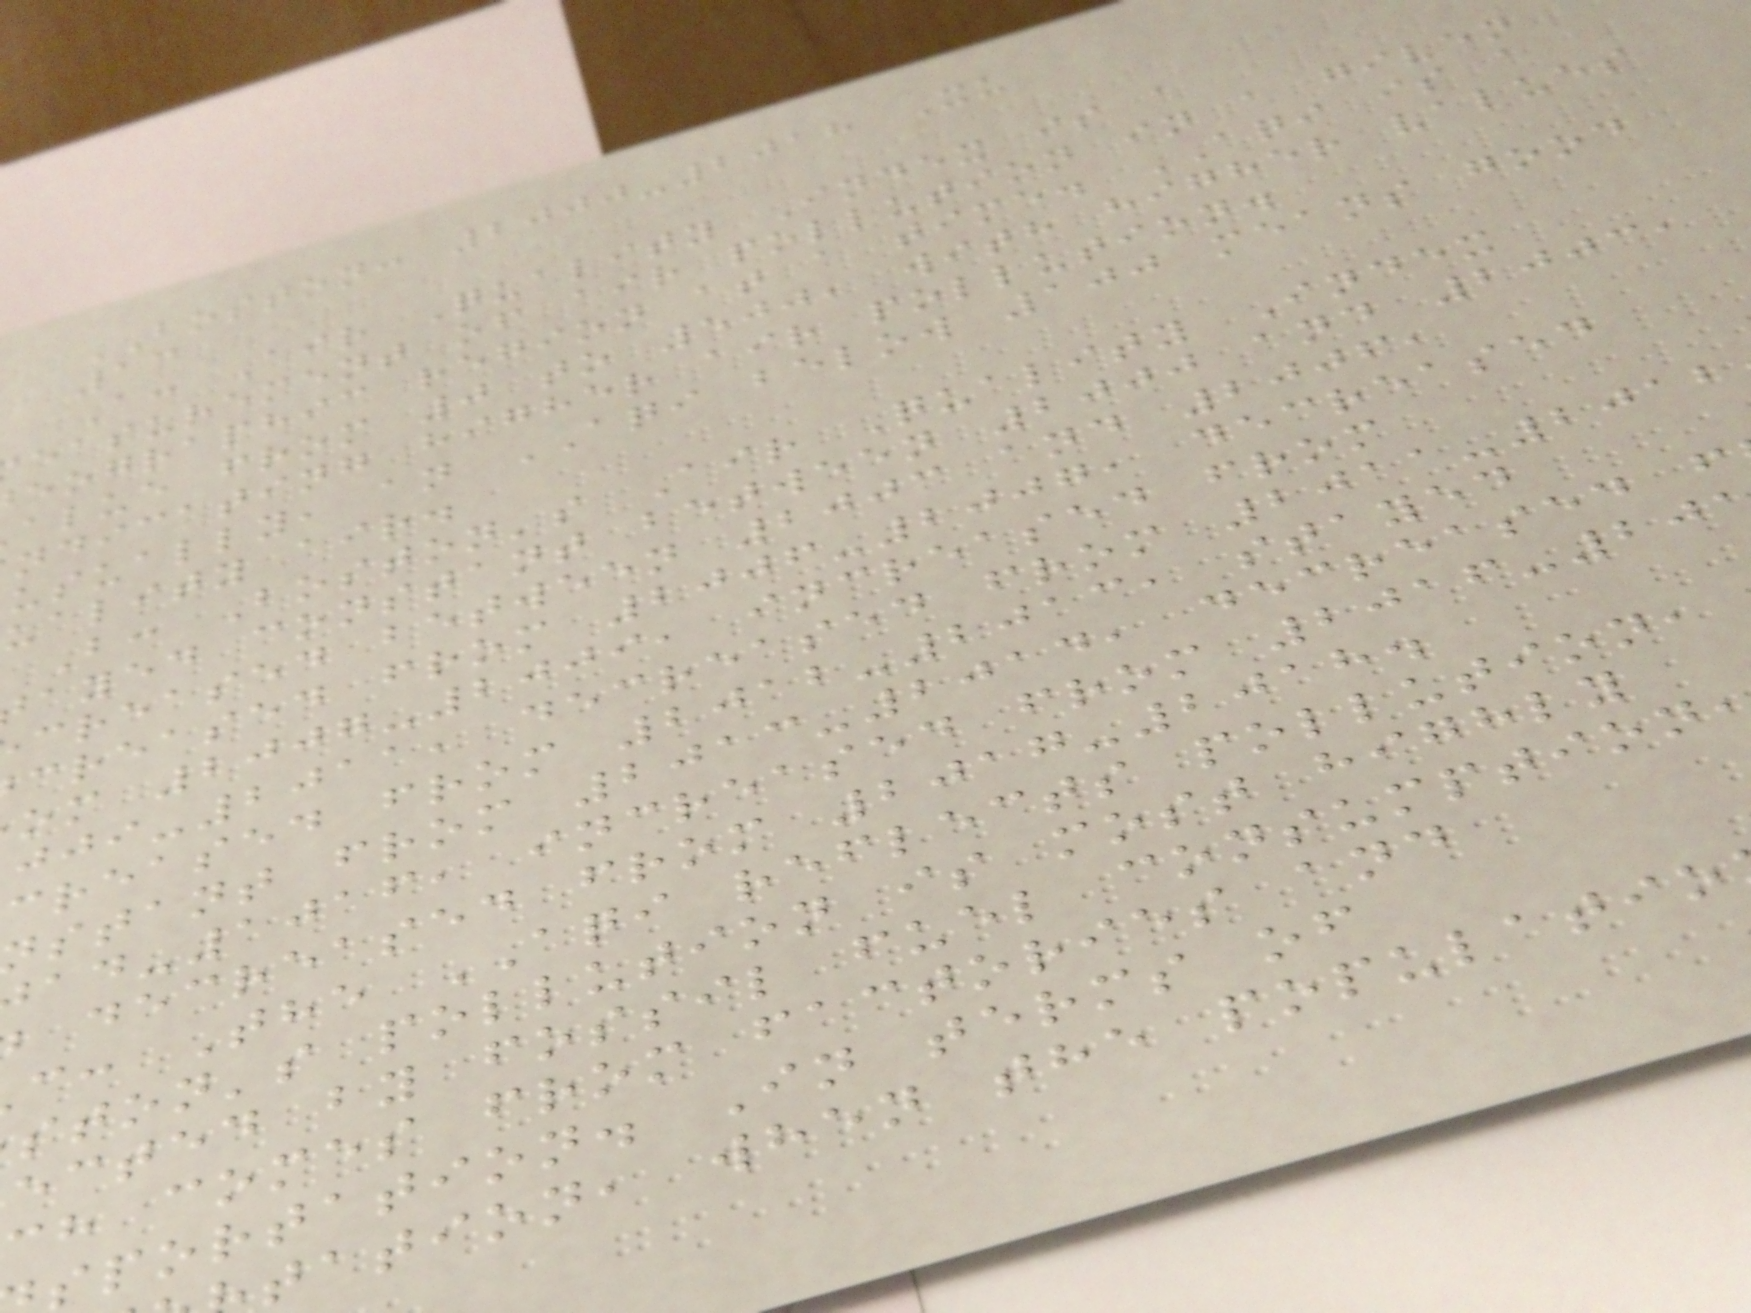BOSTON: 2000-2018 Xu
13
A: Air Quality Index is a
easurement of air pollution in a given
eographic region at a time. AQI is a
alue from 0 to 500, with higher values
ndicating higher air pollution.
usually, an AQI below 100 means good
uality air.
B: Boston's Air Quality Index
ayed constant between 2000 and 2003,
creased between 2003 and 2006,
creased from 2006-2007, decreased
om 2007-2009, increased from
-2011, decreased from 2011-2012
creased from 2012-2013, stayed
stant from 2013-2014, decreased f
-1016, increased from 2016-20
decreased from 2017-2018.
c: The AQI reflects pollution,
ston's pollution is most highly
ected by fossil fuel consumption
ch comes from factories and
sportation. In terms of
tation, when the populatio
